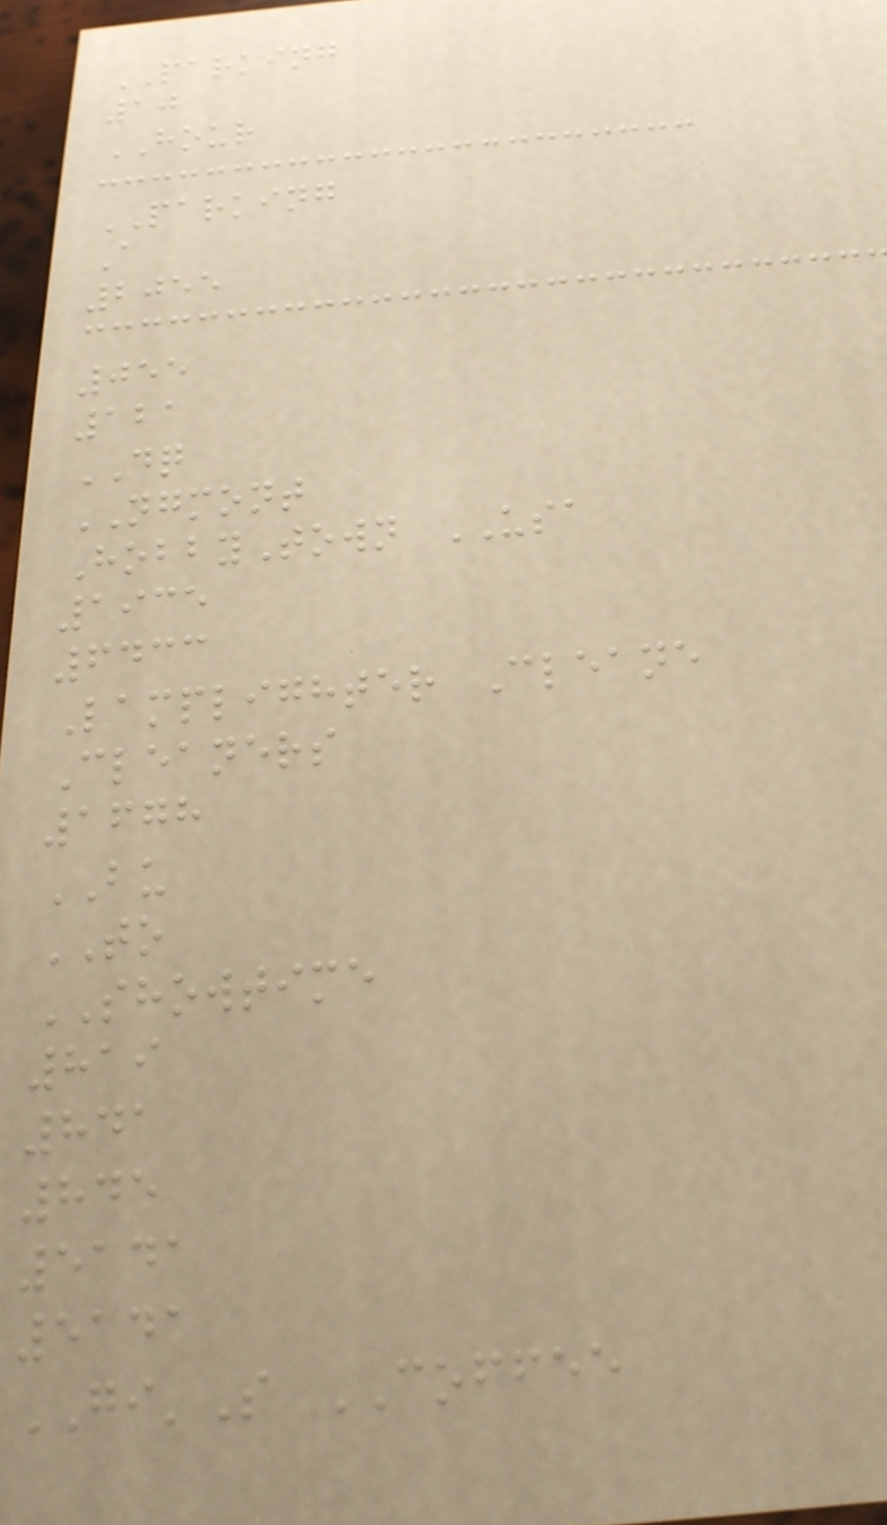PARKING
10
HOUR
PARKING
A
2055
055
121
DQ
NGMONT
HobbyTown USA
1935
6433
Lamplighter Cleane
Cleaners
1678
BU
TO
SHOWTIME
819
841
845
5141
5141
GI'S COFFEE
